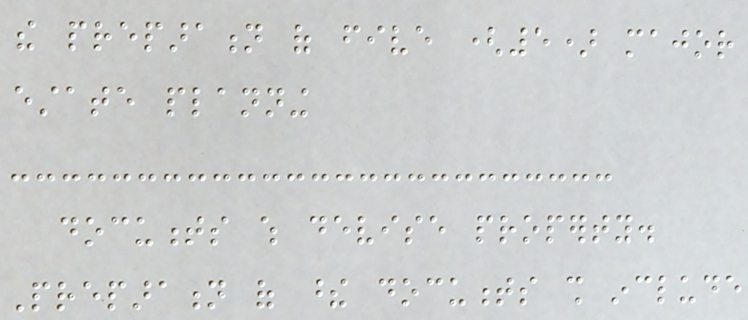the preparation of five (5) major
estate planning
documents which devise property.
Preparation of these documents shall include
